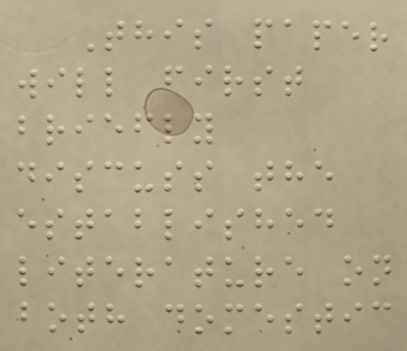This paper
will first
briefly
discuss the
established
literature on
both domestic
